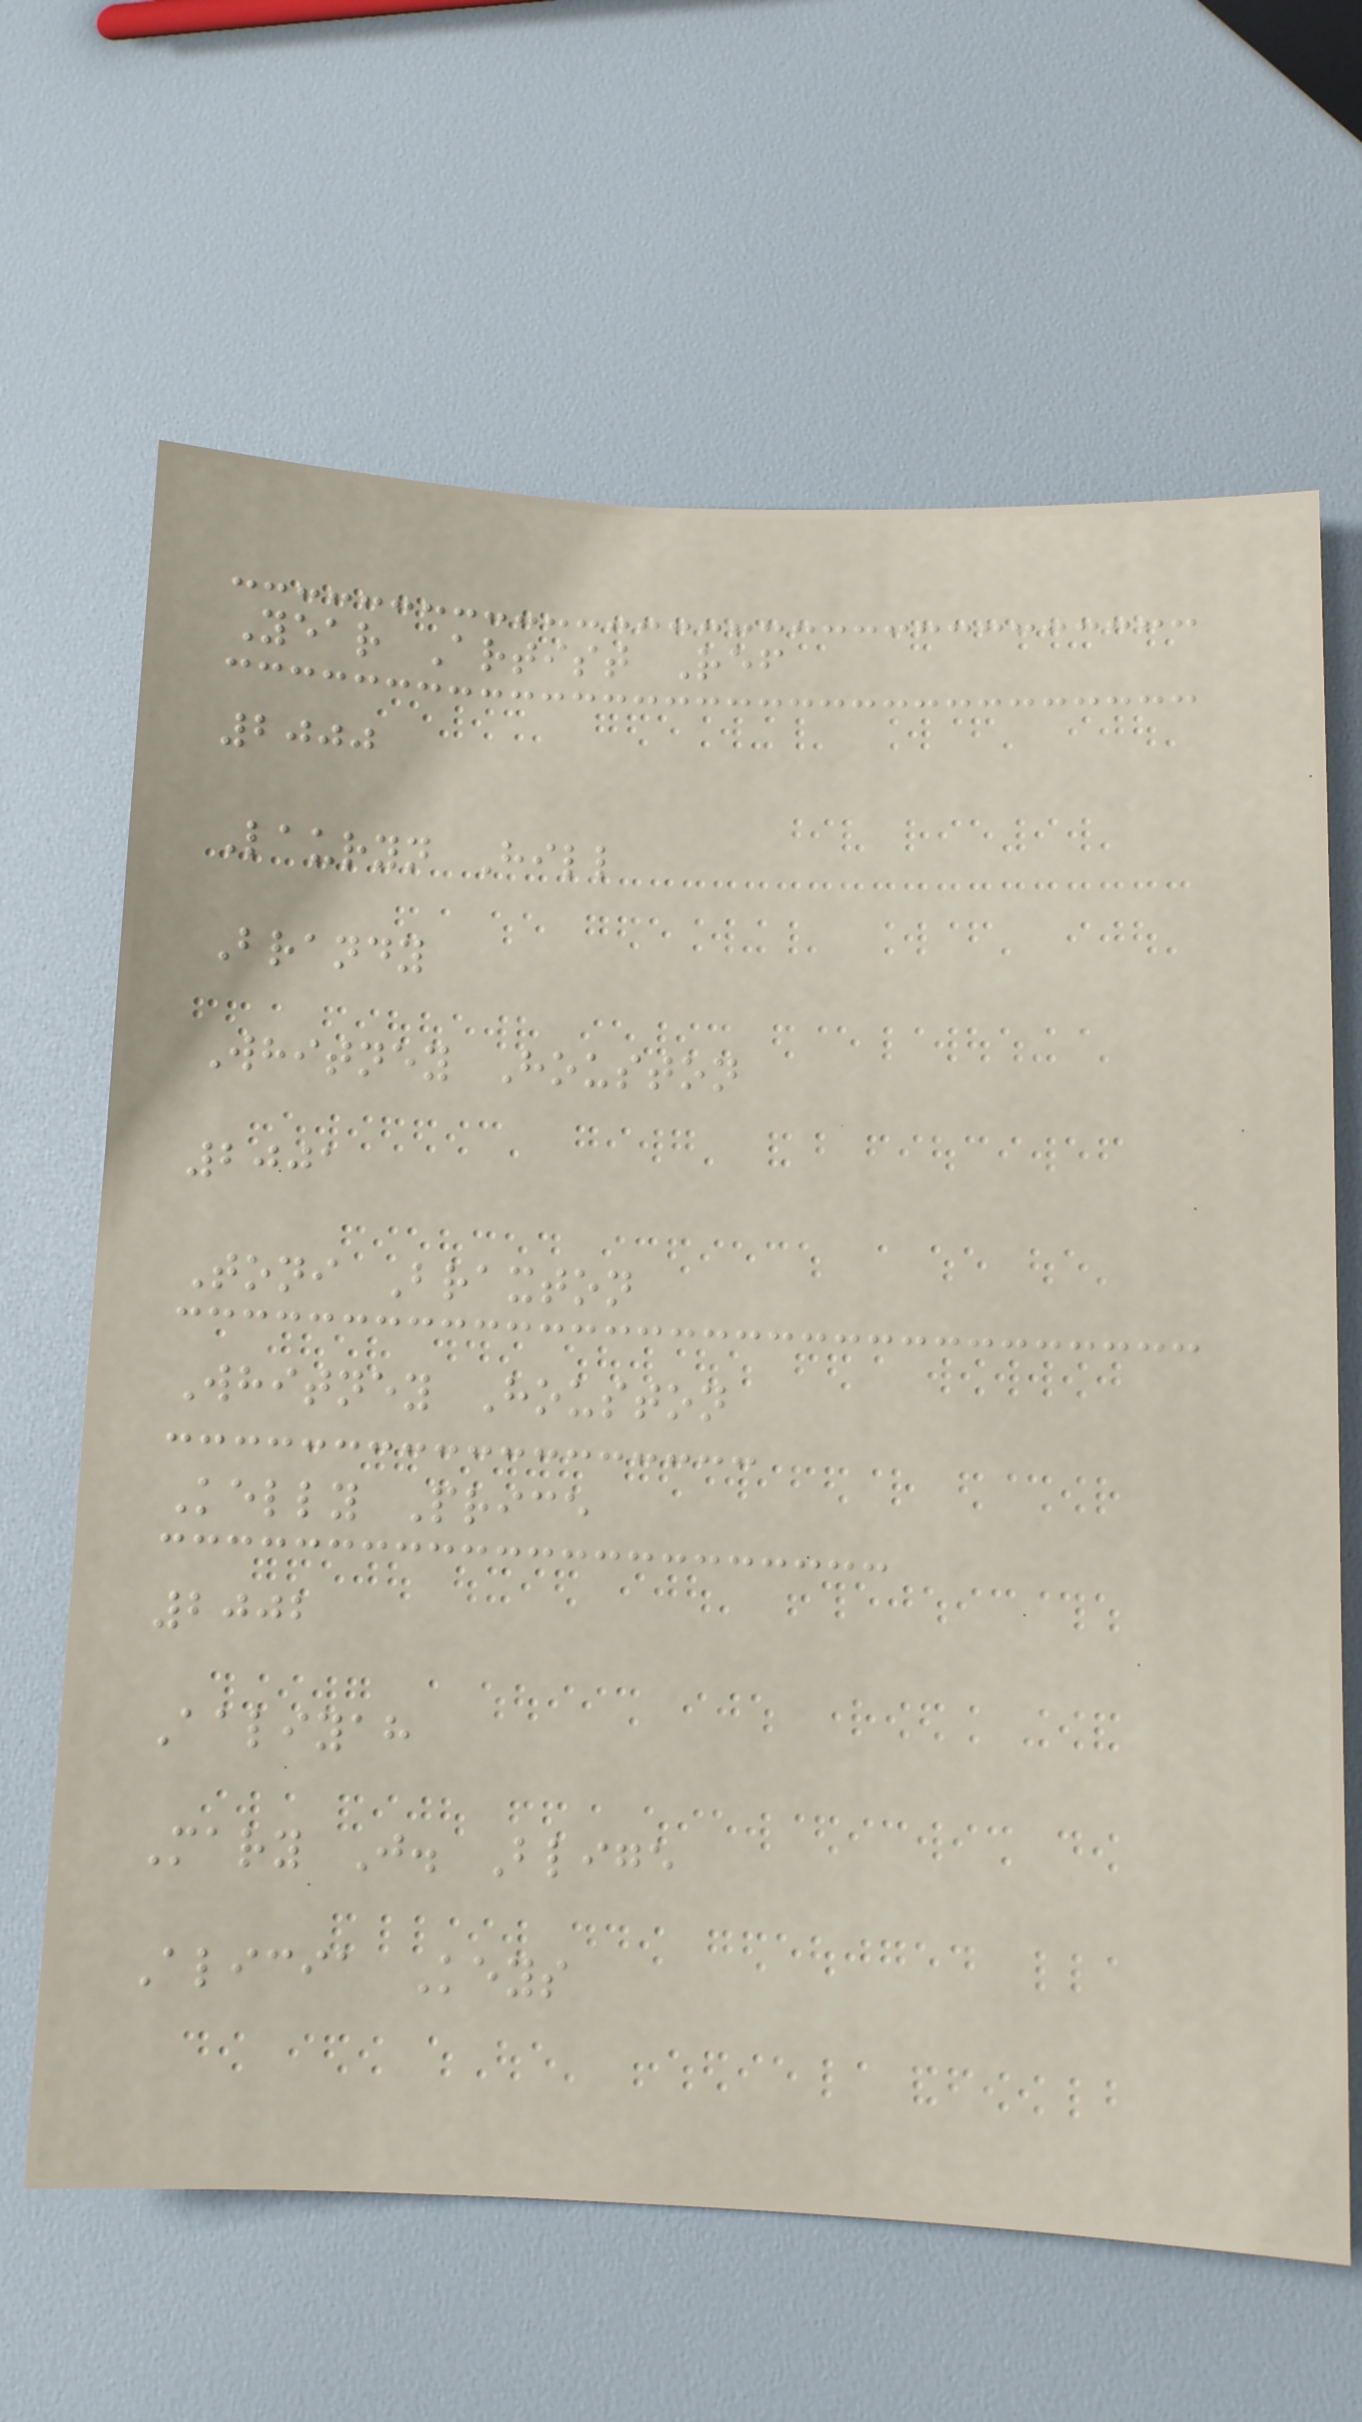Year Artist Ref
2000
Lauryn Hill
Brandy
Whitney Houston
2001
Toni Braxton
Whitney Houston
Kelly Price
2002
Aaliyah
Mary J. Blige
Alicia Keys
